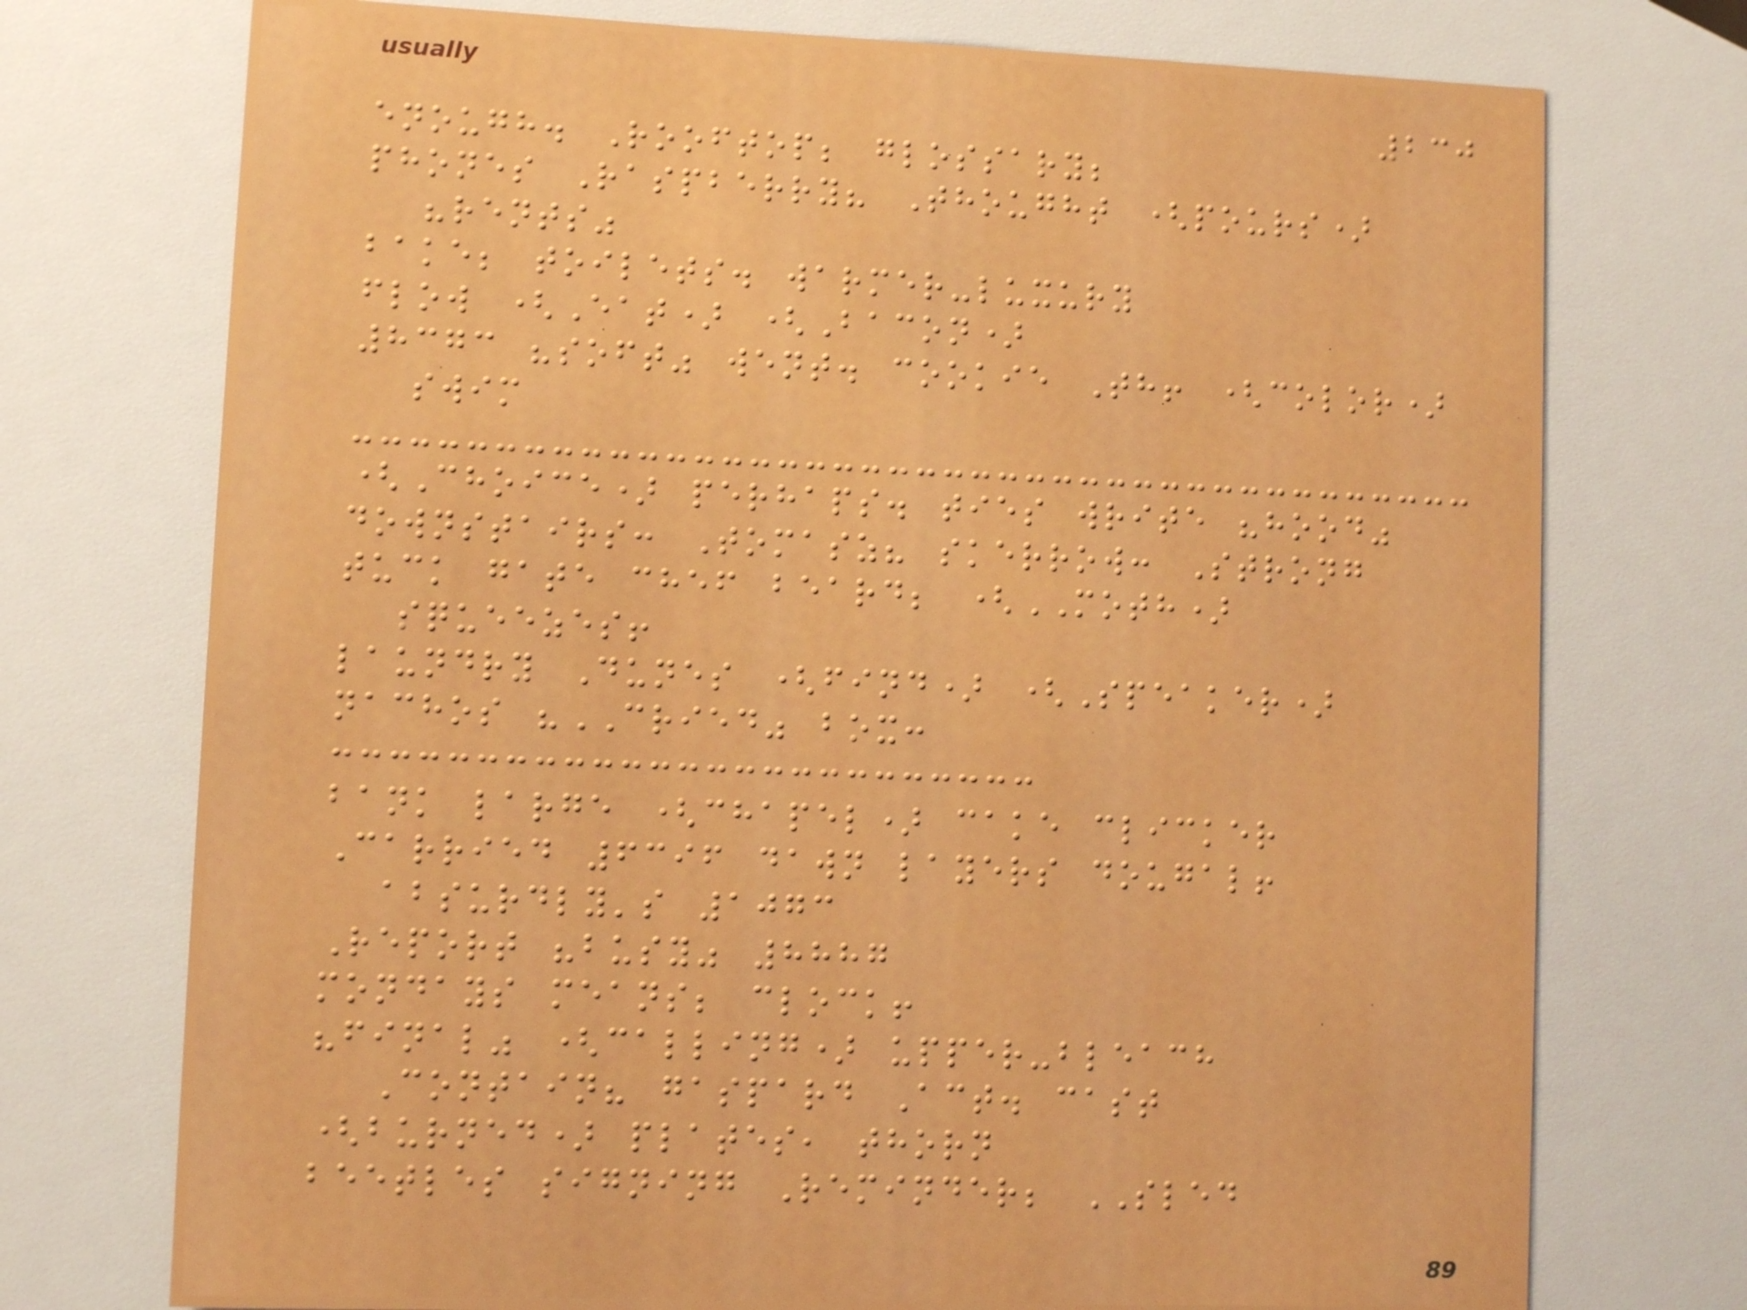230
enough. Rooftop; glossary;
phones Raspberry? Thought (pours)
"rents"
bake; toilets. warmer-luxury
flow (Eat) (Bacon)
8373 "soft" went. cookie Th! (color)
swim
(Choice) perhaps. ties write "hood"
downstairs: Tomasz? skerrow: Strong
tuck gate chef beard; (MOTH)
squeezes!
laundry Dunes (find) (Speaker)
nachos "CRIED" box:
bank large (chapel) cake clicker
Carried 6396 dawn layers dougal!
absurdly's 1073
Report "busy" 8887
mondays means; clock!
"final" (calling) upper-bleach
Contain? gaspard Act. cast
(burned) plates, thorn
beetles signing Reminder; SLED
